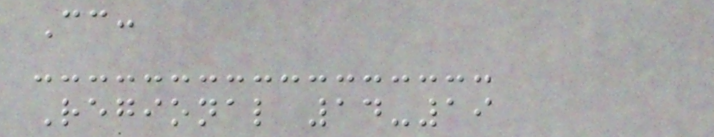Cc:
Regional 14-19
